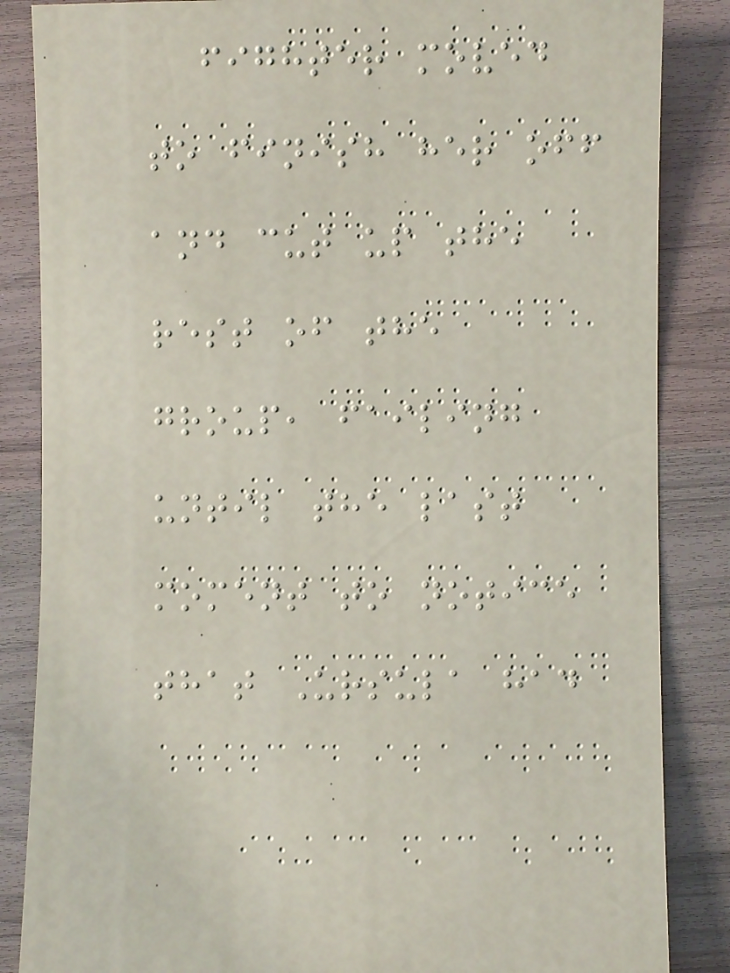fighter moved
to finish her off
and cut up the
rest of the
group, failing
until the last
moment to notice
that Ursula had
